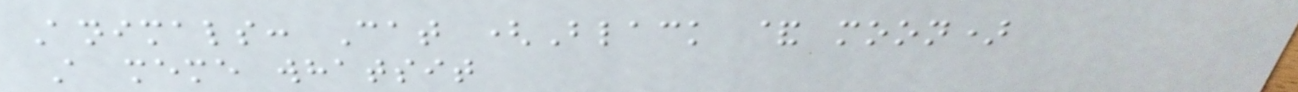Animals: Cat (Black & moon)
A meme whatsit
